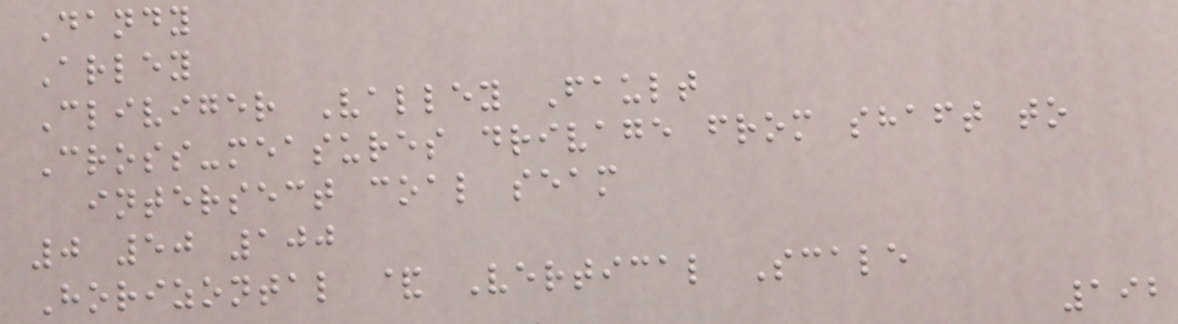Dandy
Arley
Cliviger Valley Fault
Cross-measures drivage from shaft to
intersect coal seam
0 50 100
Horizontal & Vertical Scale
192
